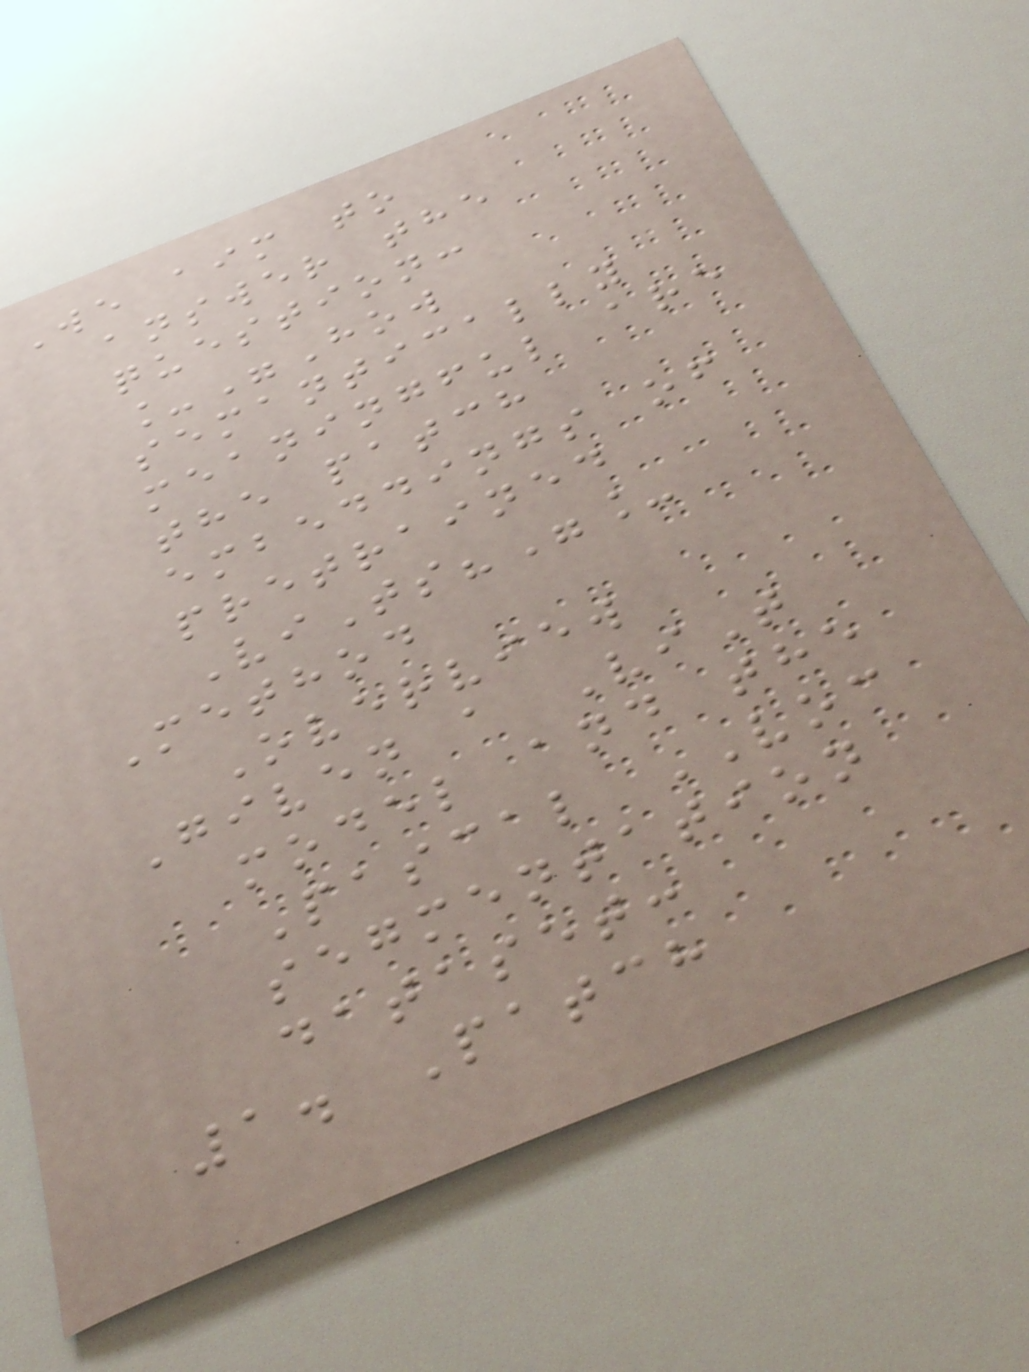We aim to
answer the
question:
_"How
semantically
meaningful are
the patch
embeddings of
pretrained
ViTs?"_
Method
Overview
Given a ViT
model and the
Pascal VOC
segmentation
dataset:
1. Patch
